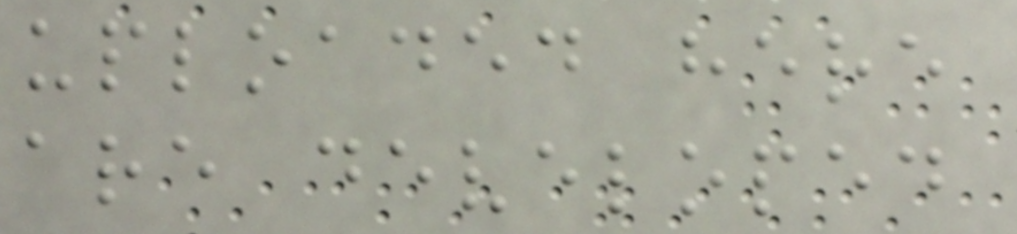uploaded here
are developed
